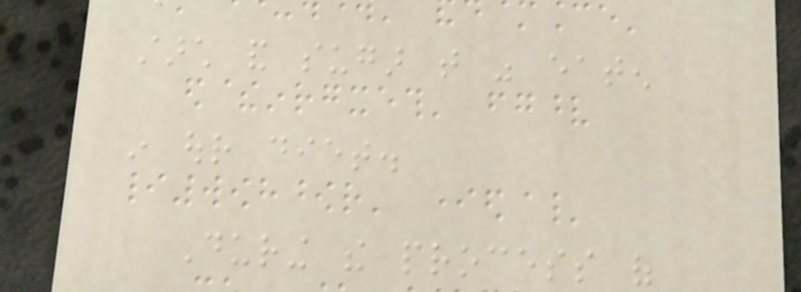starch and sugar that was eaten
in our diet.
During the process of
